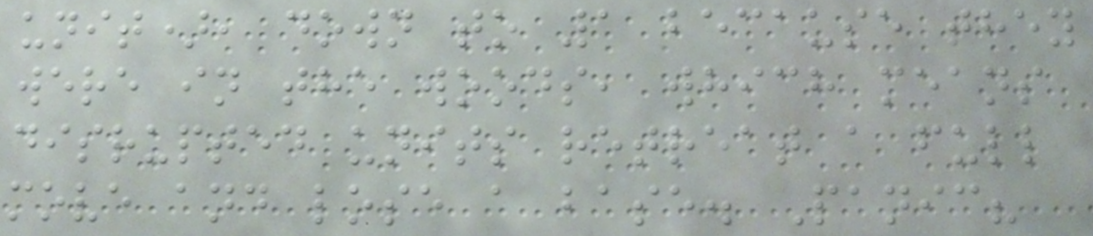unit), down to 1 because they
were in the woods, which means
disrupted units retreat a full
move and lose a base. Panic?
